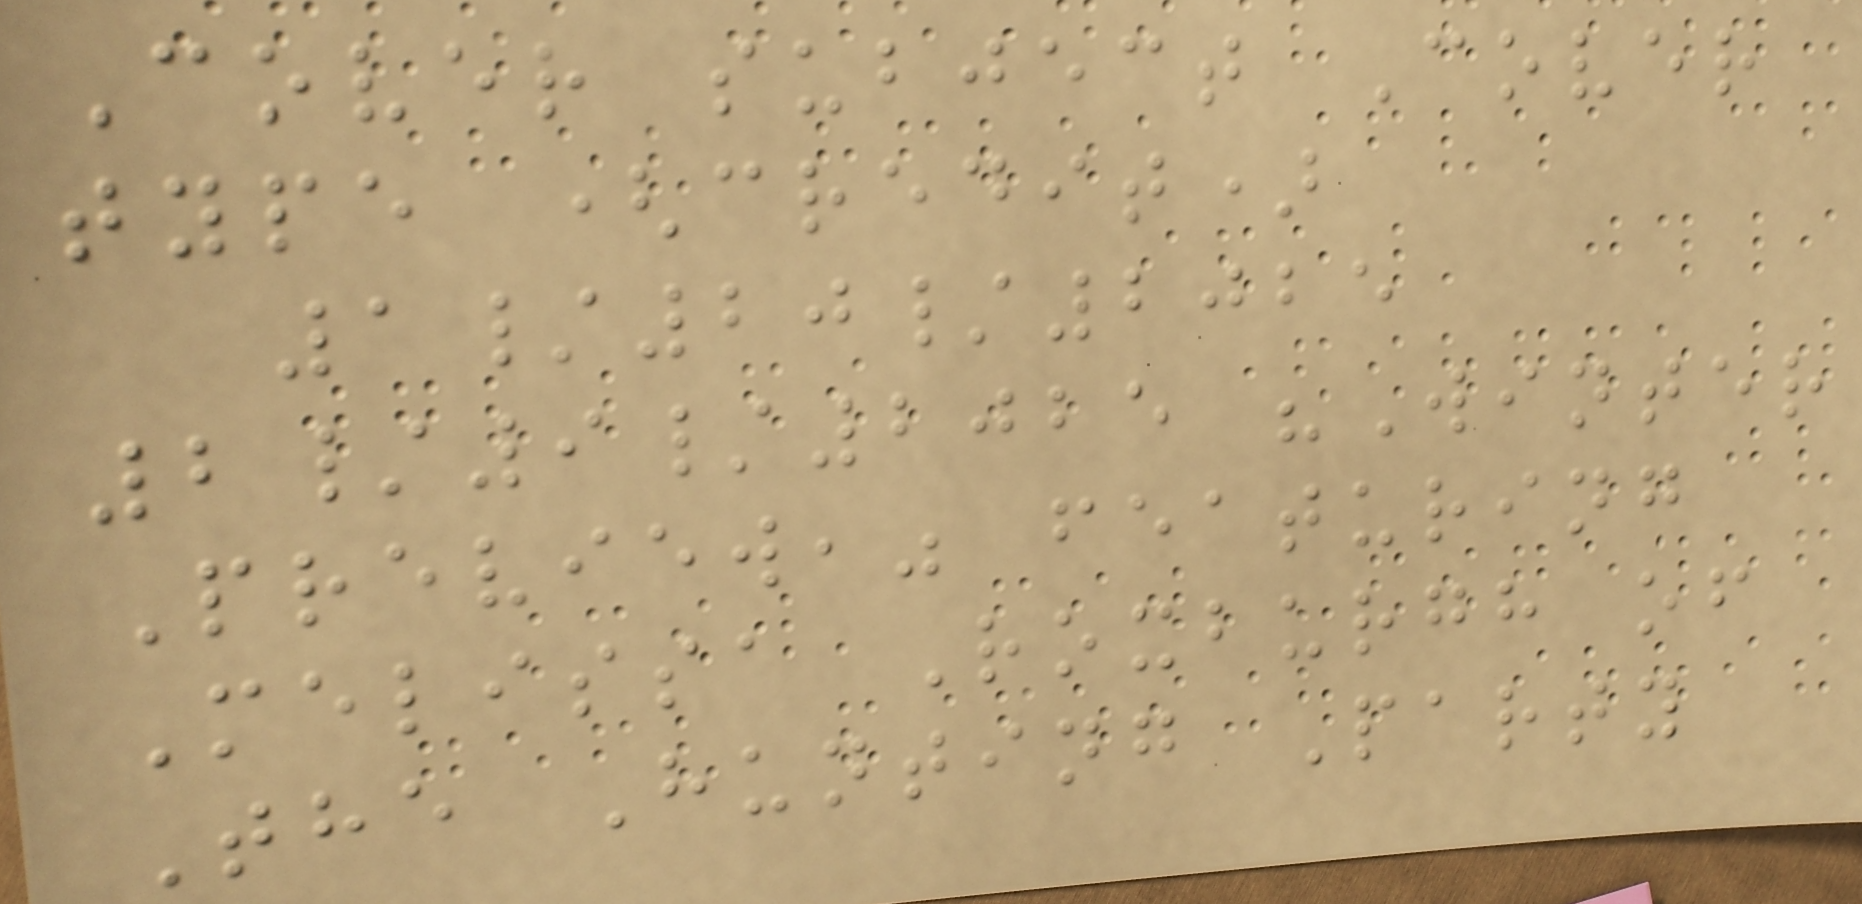Cover subject Cover
type (credit)
1/20/2025
2/9/2025 "Winter
Preview," featuring
Melissa Roxburgh of
The Hunting Party
